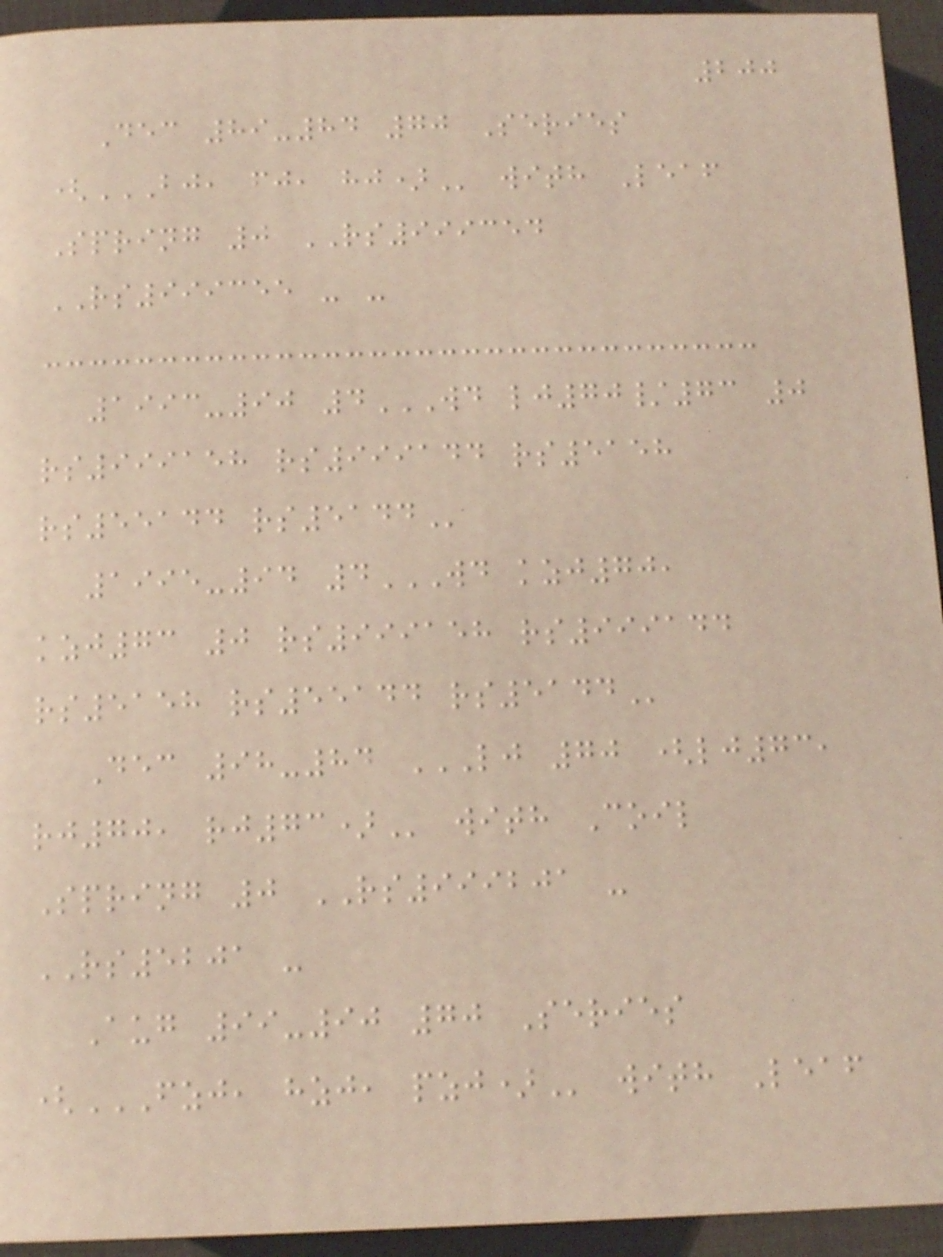200
Dec 89-84 70 Series
(BJ, FJ, HJ) with Leaf
Spring 0 RS999354
RS999355 - -
1993-90 4WD LJ70/73 0
RS999158 RS999144 RS5158
RS55144 RS5144
1995-94 4WD KZJ70,
KZJ73 0 RS999158 RS999144
RS5158 RS55144 RS5144
Dec 98-84 LJ 70 (LJ73,
RJ70, RJ73) with Coil
Spring 0 RS999201 -
RS5201 -
Aug 99-90 70 Series
(FZJ, HZJ, PZJ) with Leaf
